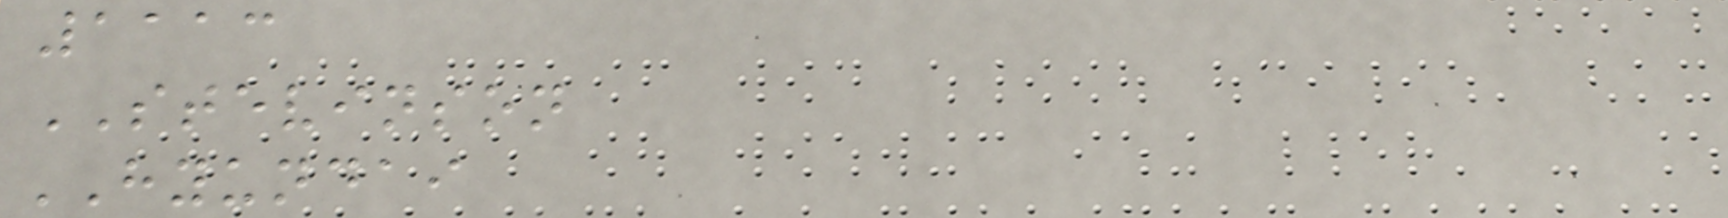1113
STEVINSON
HYUNDAI
